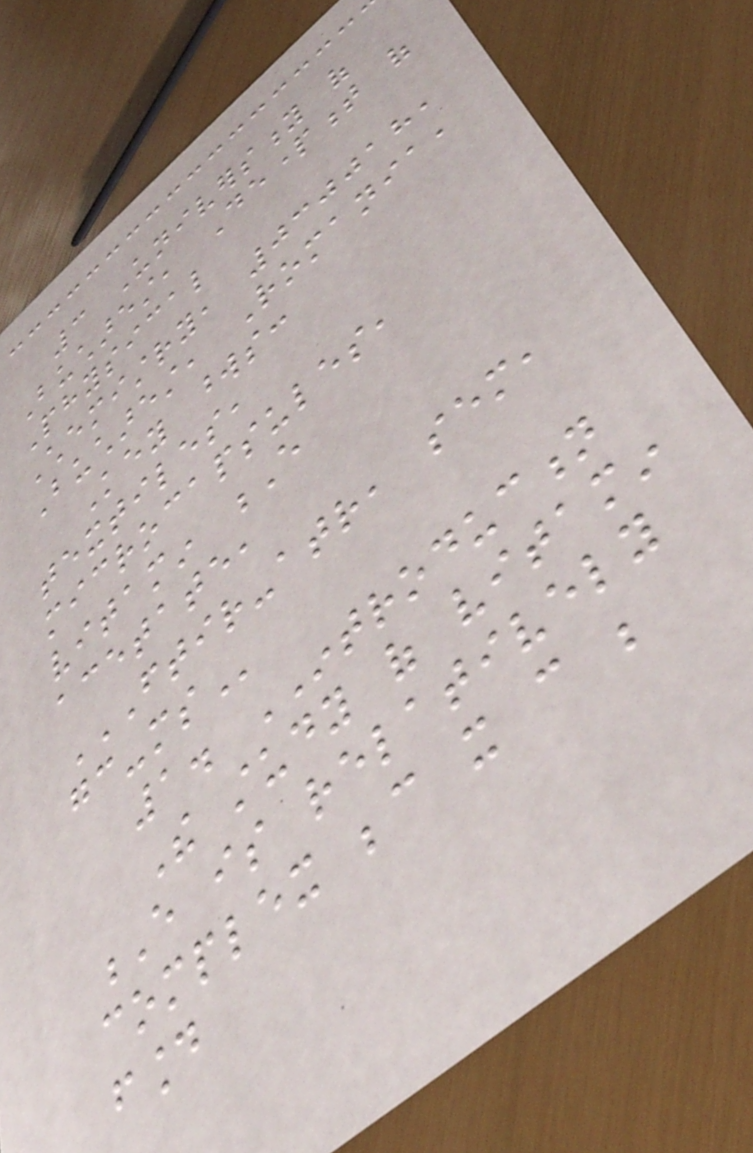3 University of
Bucharest, Department of
Physical
Chemistry, 030018,
Bucharest, Romania,
Key words:
textiles,
microcapsules,
vitamin E
acetate,
FTIR-ATR, SEM,
GC-MS
1. INTRODUCTION
The study of vitamin
E is relatively
complex because it can be
found
